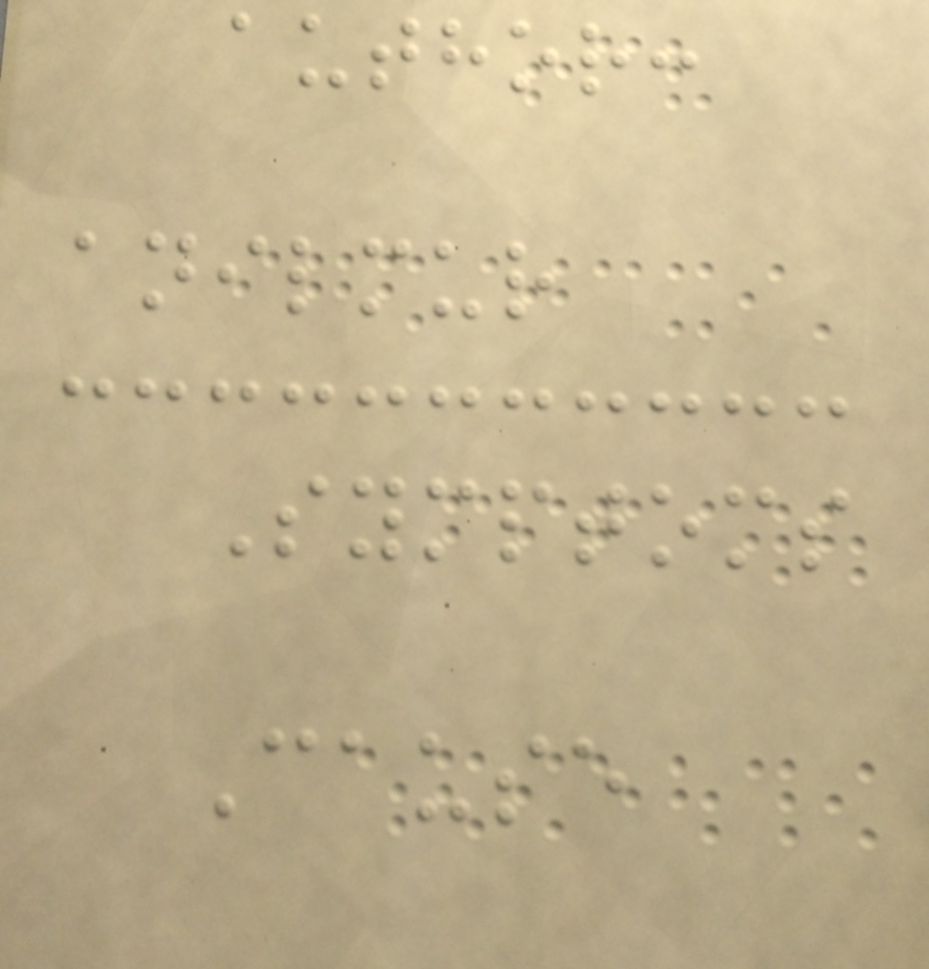author:
anilmur
Symptoms
Cause
